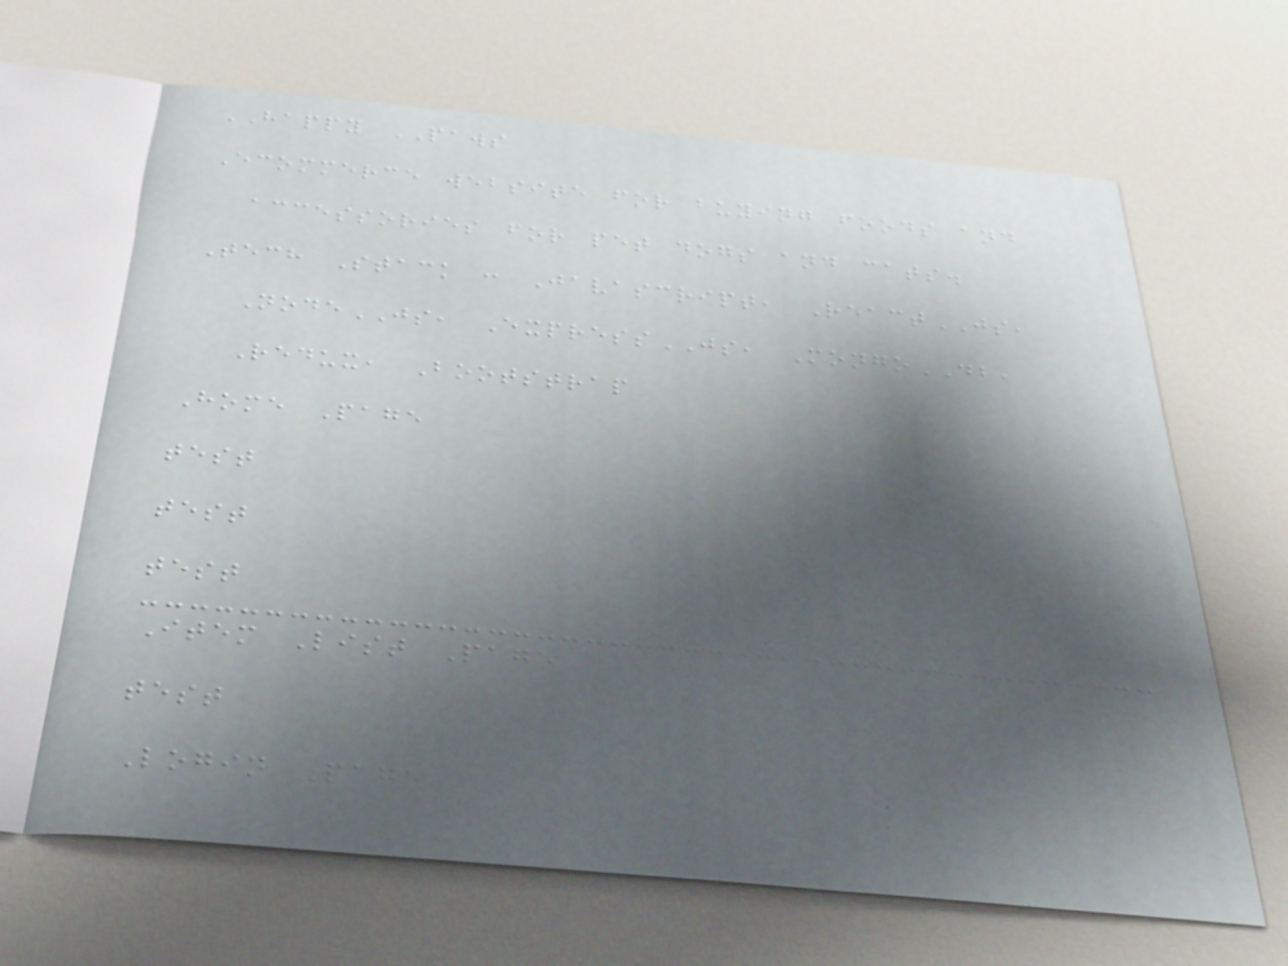HAPPY PAWS
Ecommerce website for buying foods and
accessories for pet dogs and cats.
Tech Stack : Javascript, ReactJS,
NodeJS, ExpressJS, MongoDB,
Redux, Bootstrap
Home Page
test
test
test
Item List Page
test
Login Page
